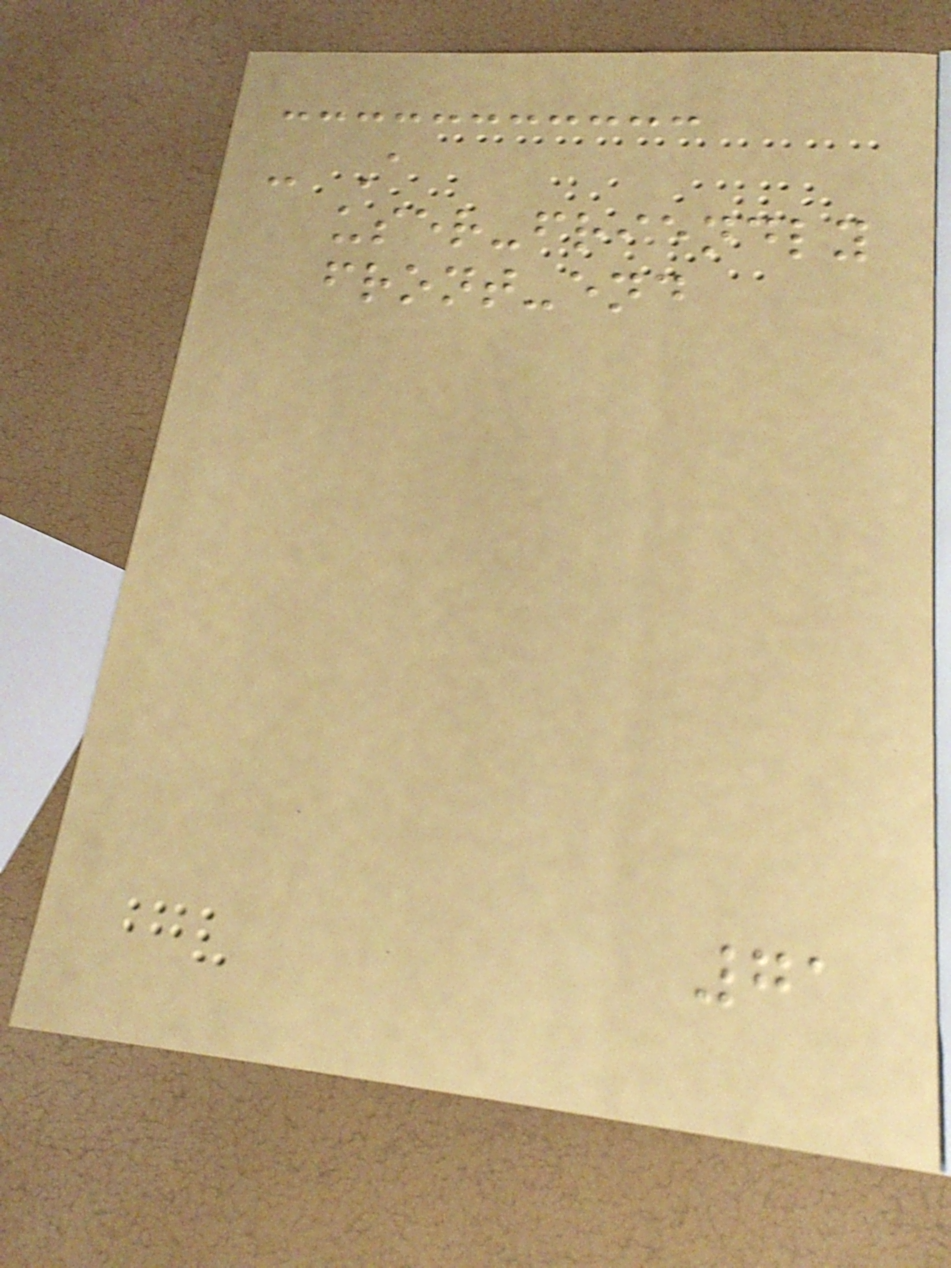- A
user-friendly
front-end
71
